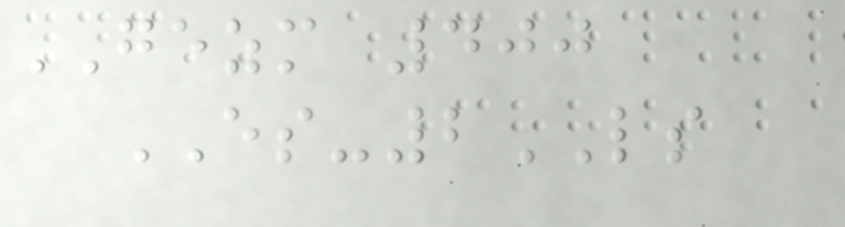GEZM 400
ES-2LS
